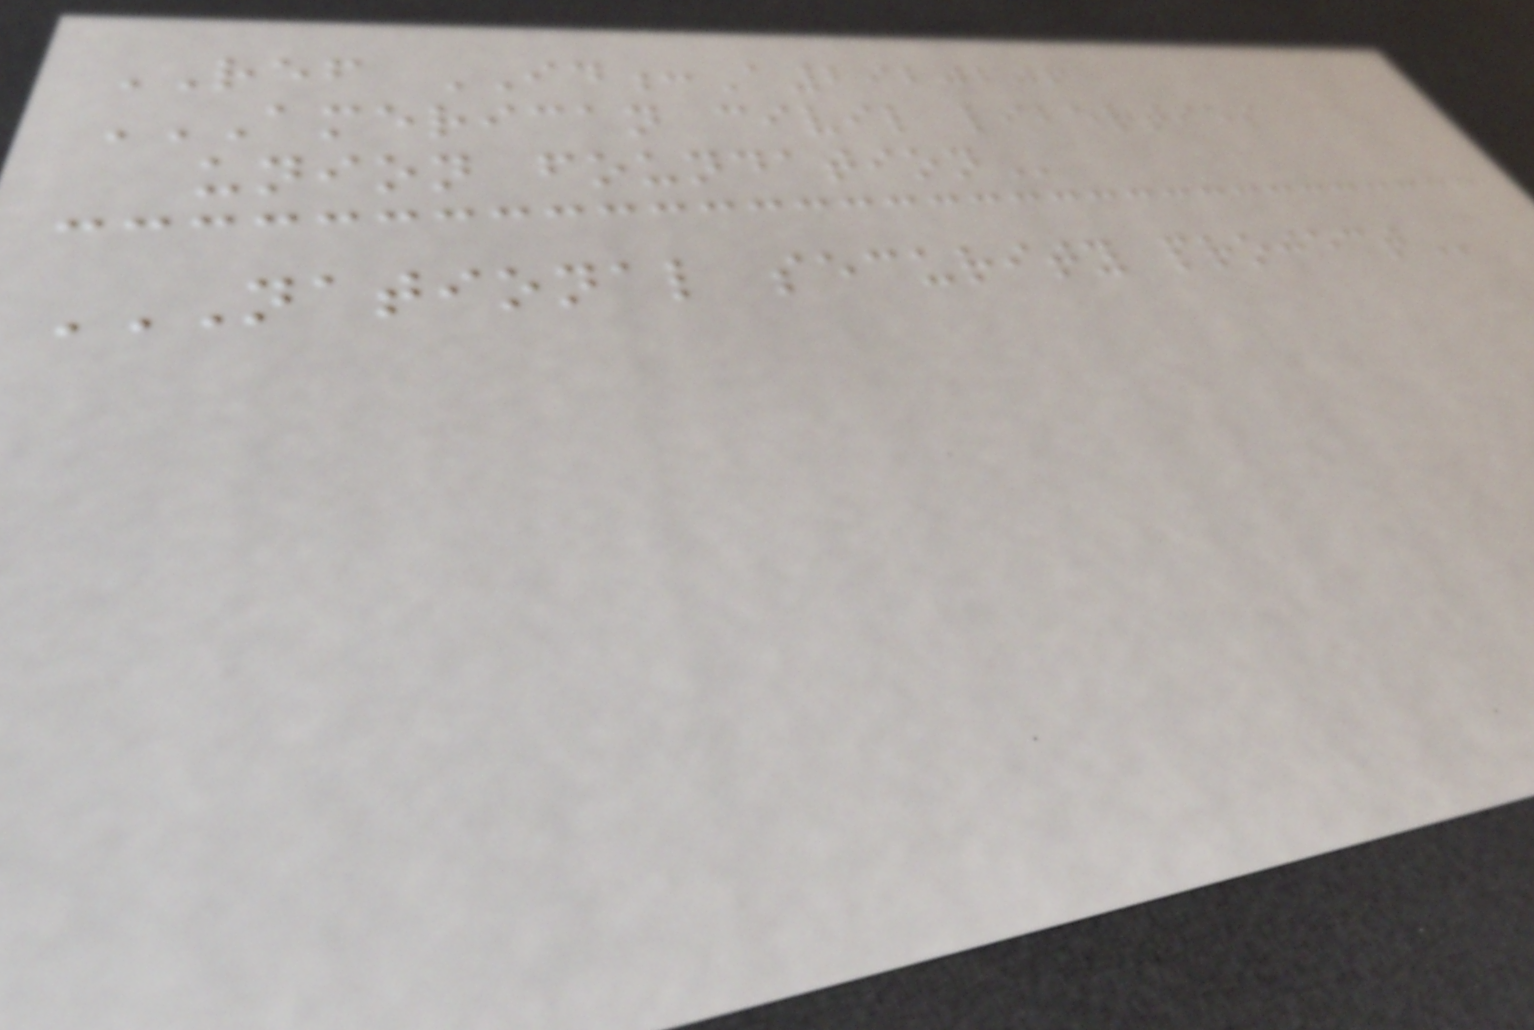REF ID:A2920206
AMERICAN CIVIL LIBERTIES
UNION FOUNDATION
NATIONAL SECURITY PROJECT
